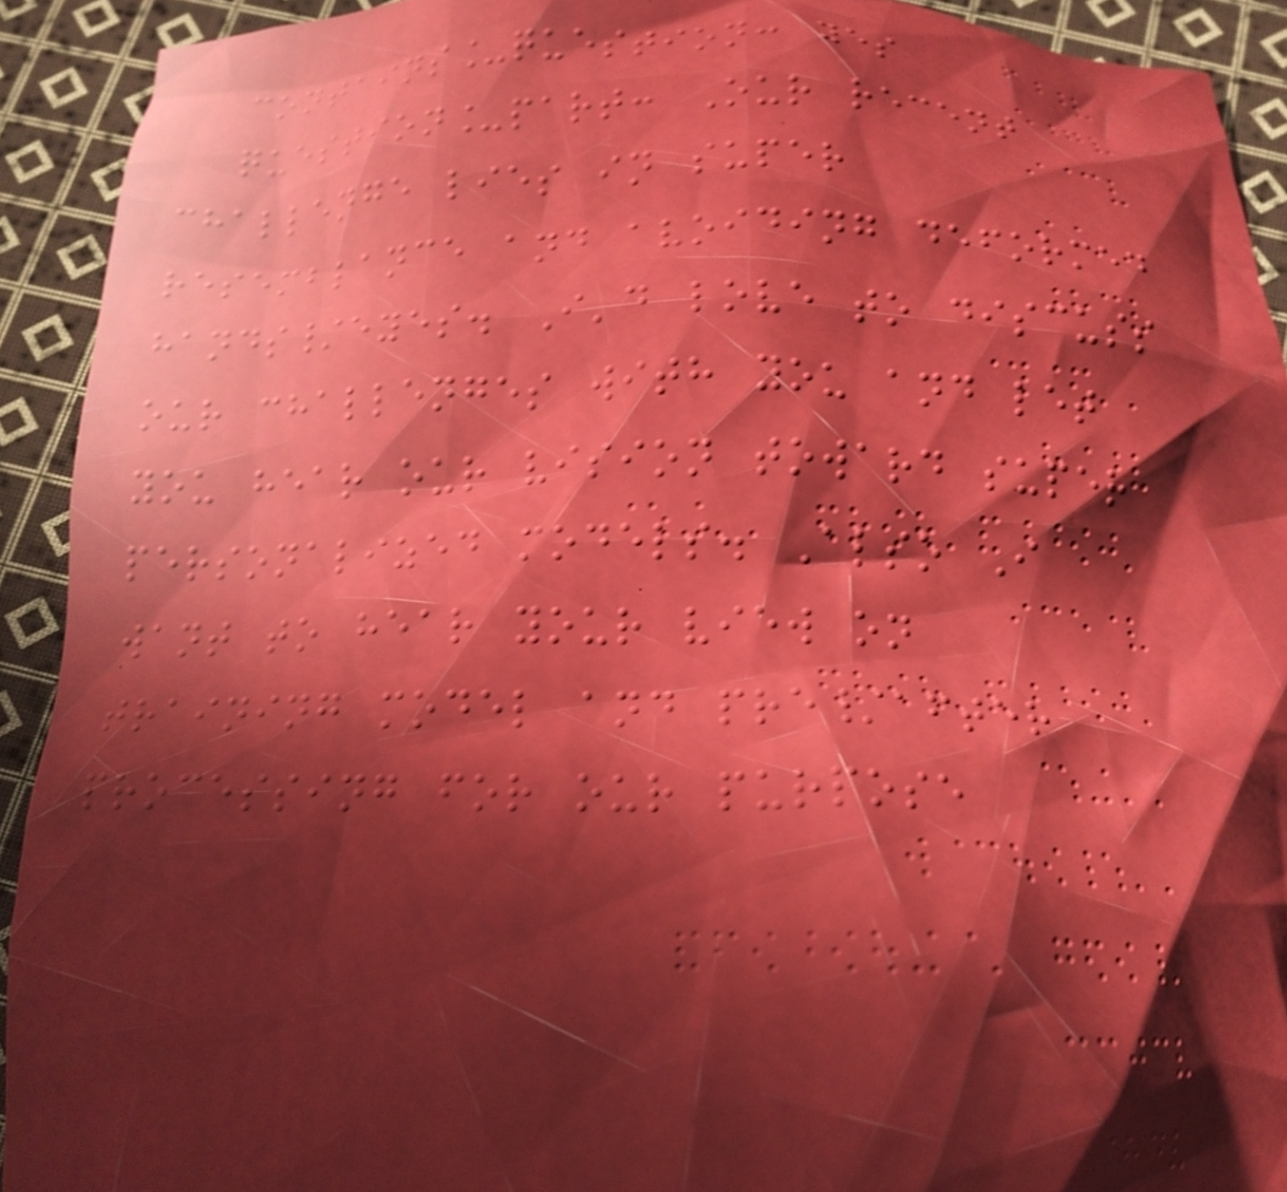contains_question: yes
question_part: Our recent
challenge lies in super
resemblance and avoiding deformed
hands/eyes. I'd love to discuss
our challenges with you and let
you hear our vision toward super
personalized models. Also I
want to hear your view on
training model and pre/after
processing for our purpose
